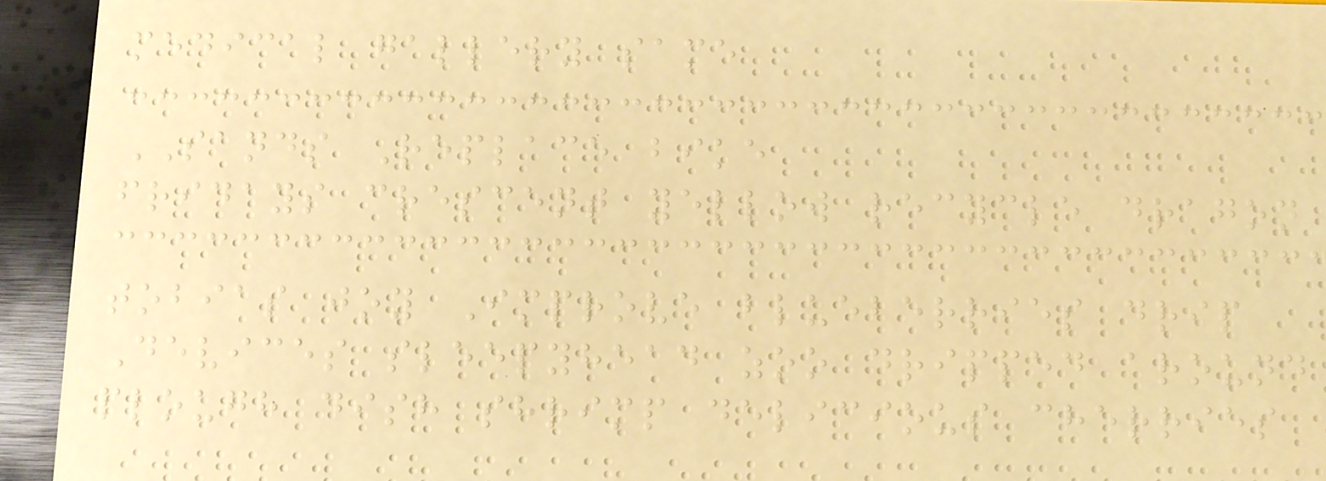medical gallery same
SANDS Replace bike
fridays crescent yellow recycle dragon
tobias joy Improve blueberries drip
Devices sleepyhead zoo dripped around
plough dish shrimp delicious cherries
